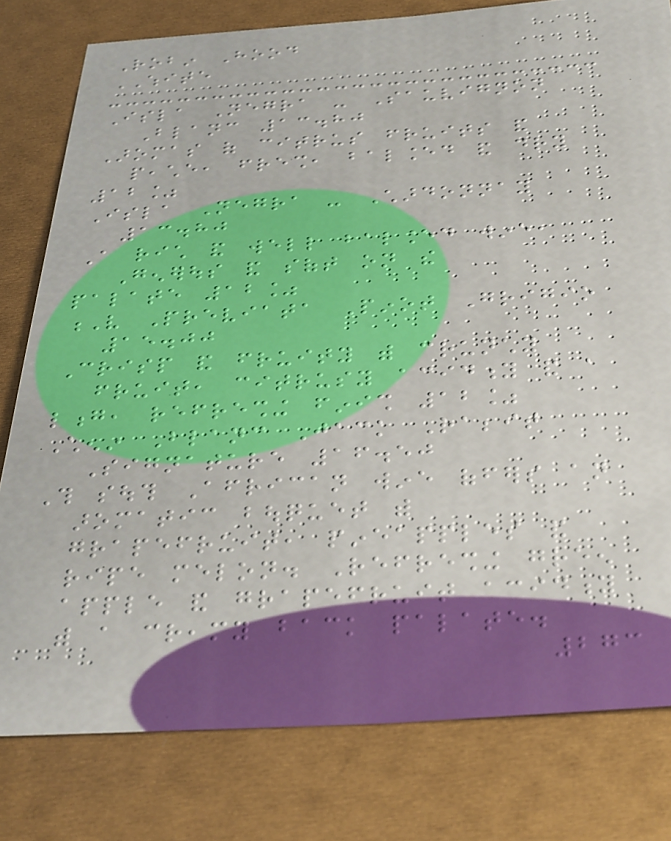Robin Hood
WHITE
Isla Negra - Sauvignon
Blanc 13.80
Aromas of citrus fruits and
peache, fresh, balanced and dry
12%
Isla Negra - Chardonnay
13.80
A rich and well balanced wine,
Generous and soft on the
palate 12%
V Previata Pinot Grigio
15.00
Crisp and fruity with crunchy
fruit, citrusy acidity and a
long, refreshing finish 12%
Chenin Blanc Jack Rabbit
Signature 16.50
This south African wine offers an
aromatic bouquet with
grapefruit, pineapples and
ripe melon. Refreshing green
apple and grapefruit acidity
with a creamy back palate.
273
